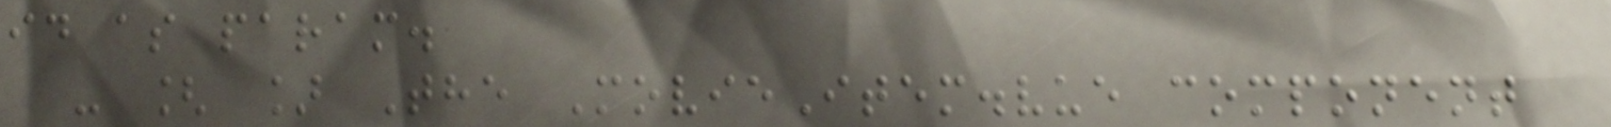id as param.
- [ ] The MovieItem.vue component
